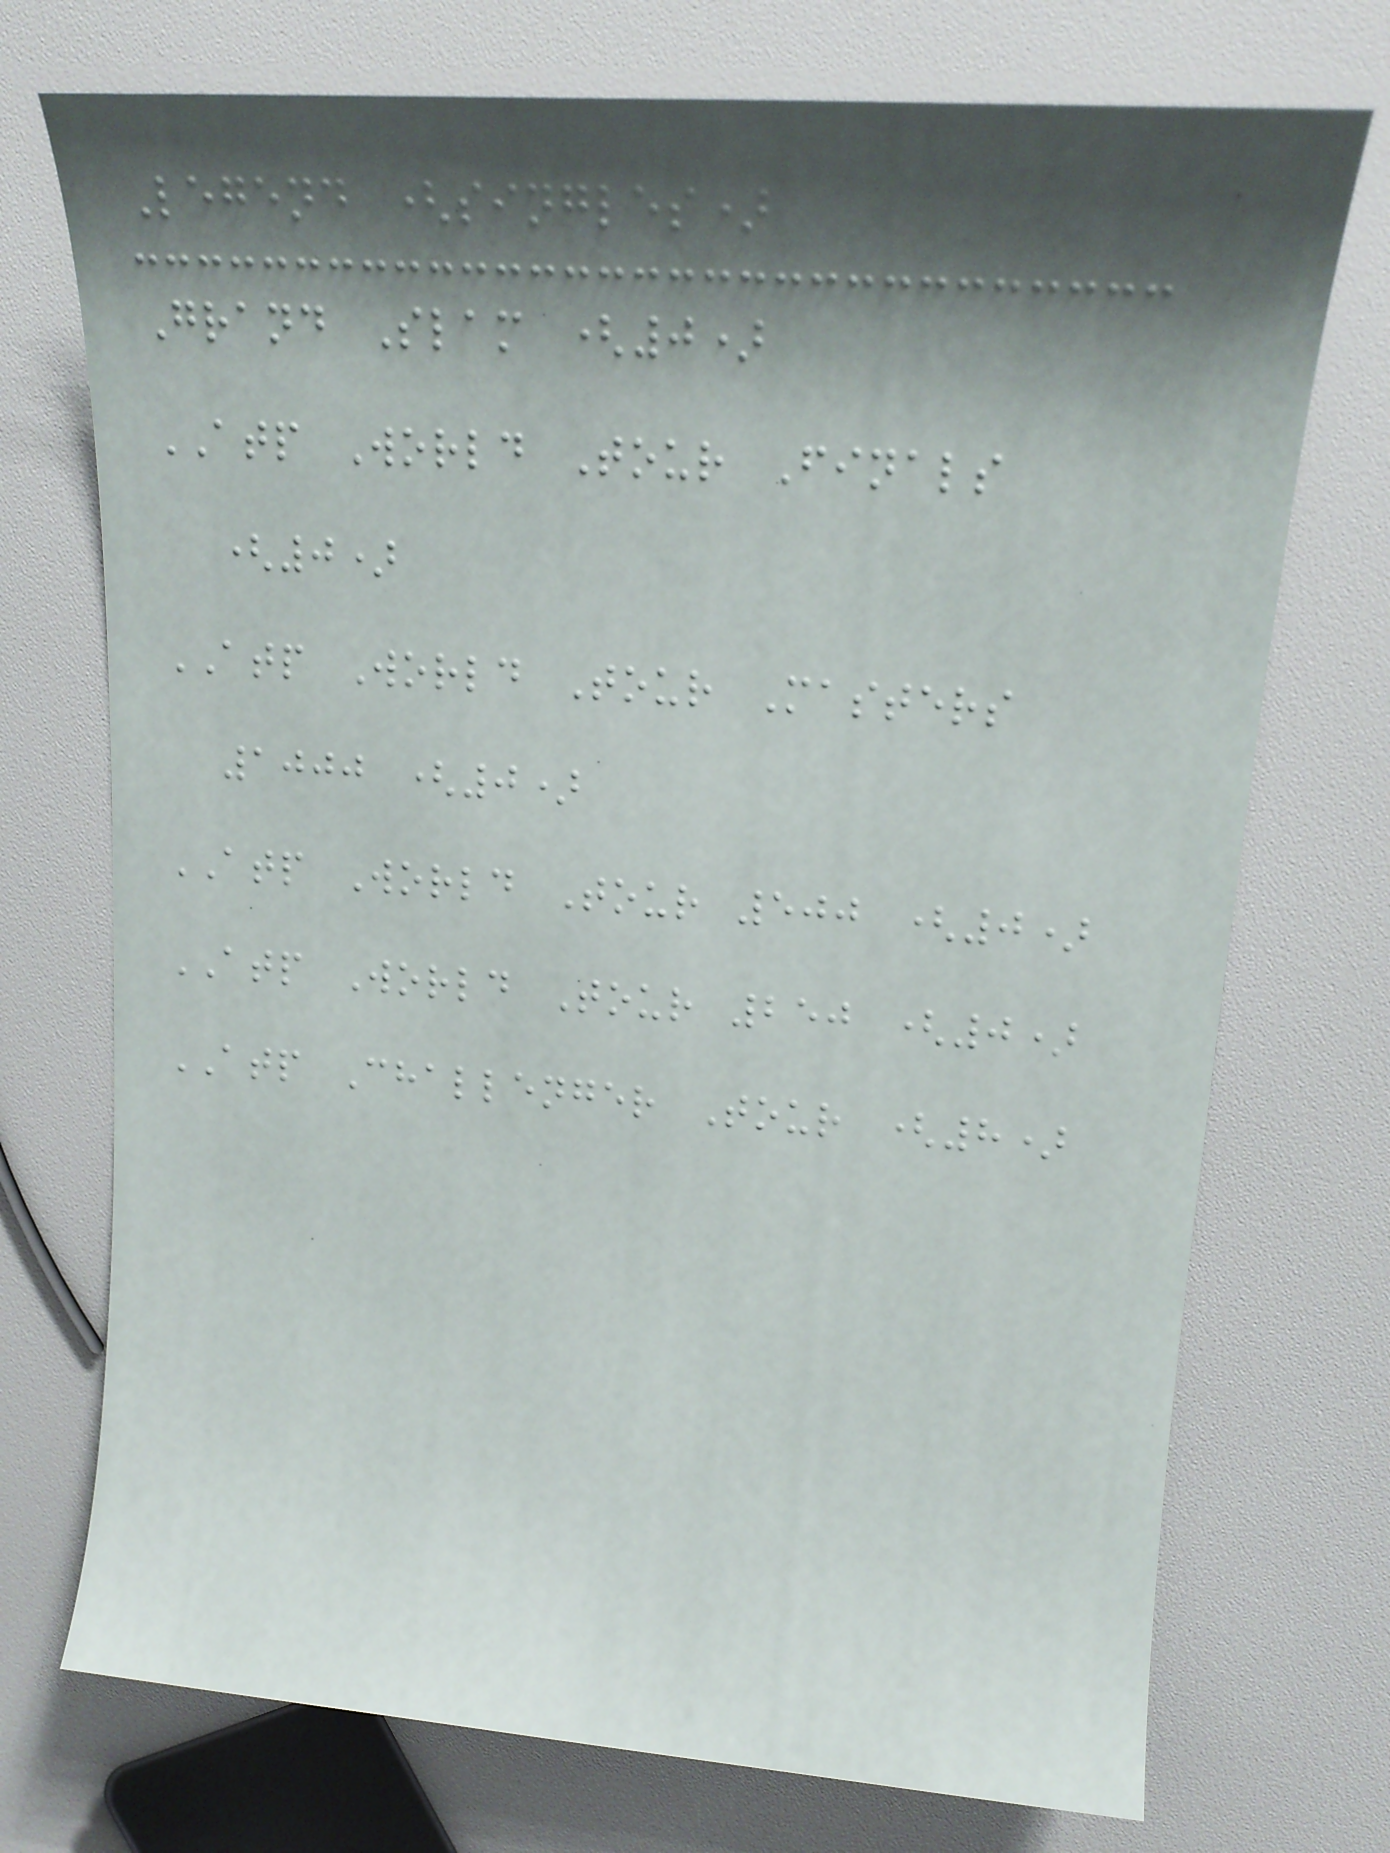Legend (singles)
Grand Slam (0)
ATP World Tour Finals
(0)
ATP World Tour Masters
1000 (0)
ATP World Tour 500 (0)
ATP World Tour 250 (0)
ATP Challenger Tour (8)
